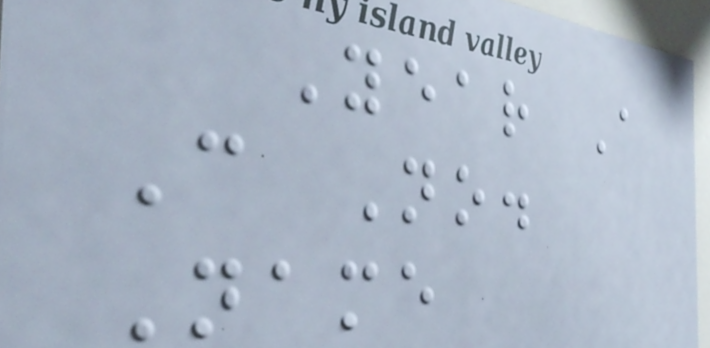Year A
C No.
Name
